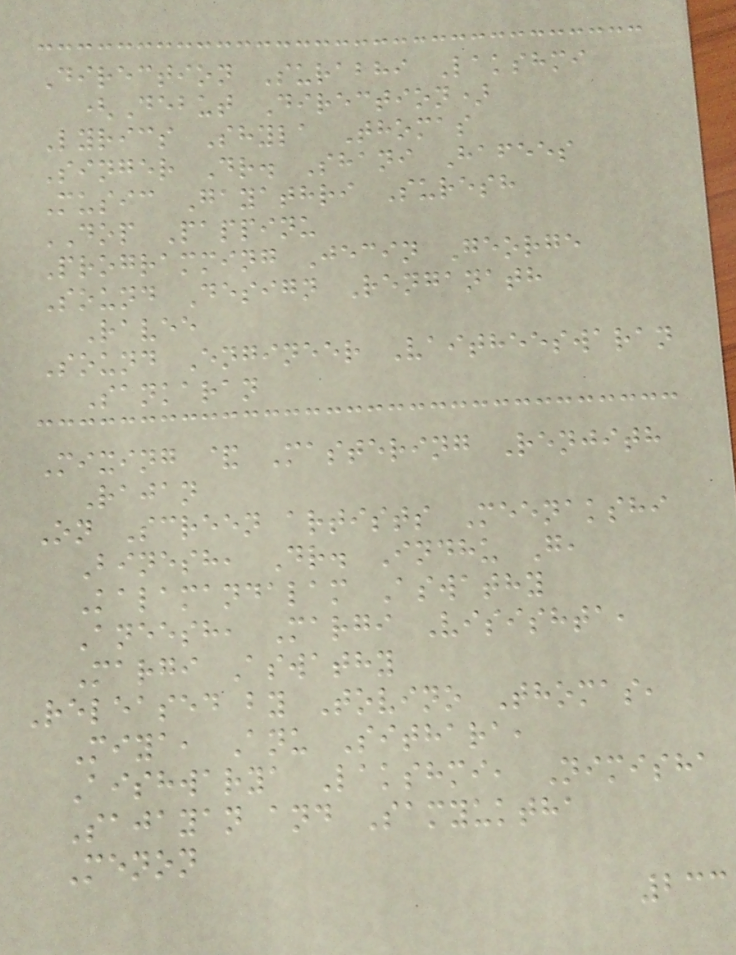Direction Surabhi Lakshmi
(Debut Direction)
Lyrics Shyla Thomas
Singer Dr. Shani Hafees
Music Gayathri Suresh
DOP Pappinu
Programming Jecin George
Sound Design Renganath
Ravee
Sound Engineer Vaitheeswaran
Sankaran
Mixing & Mastering Renjith
Rajan
On Screen artists Meenakshi
Binesh, Dr. Indhu G,
Kalamandalam Aswathy
Aneesh, Margi Visishta,
Margi Aswathy
Released by Tovino Thomas,
Miya, Anu Sithara,
Aishwarya Lakshmi, Nimisha
Sajayan and Samyuktha
Menon
233
